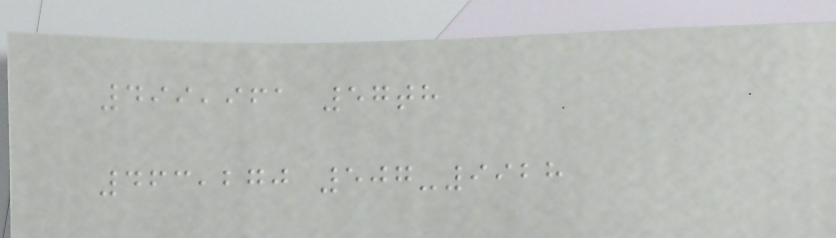499,961 57th
463,270 507-9928
